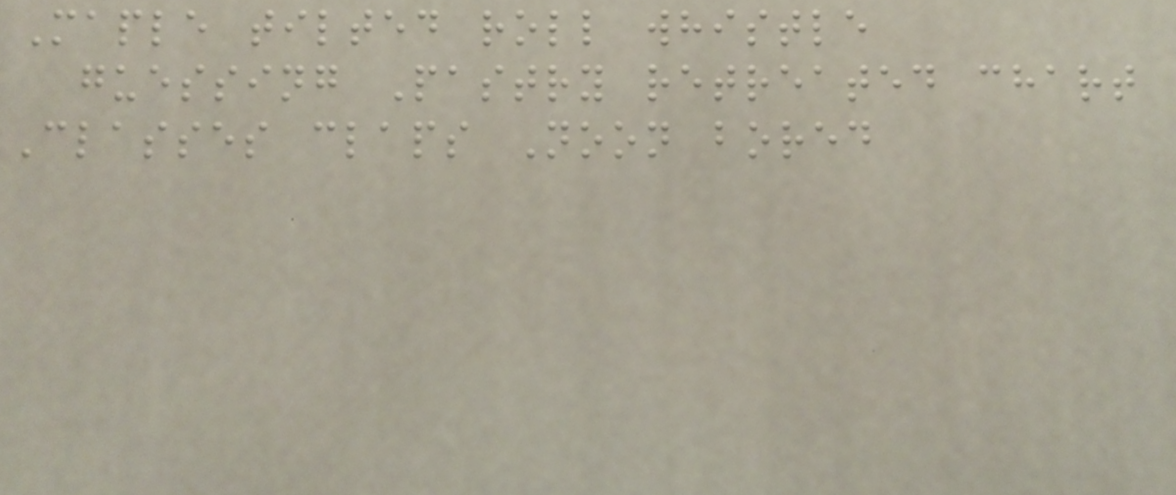Maple tilted roll whistle
guessing Pastry retreated chart
Classes claps Noon bored
